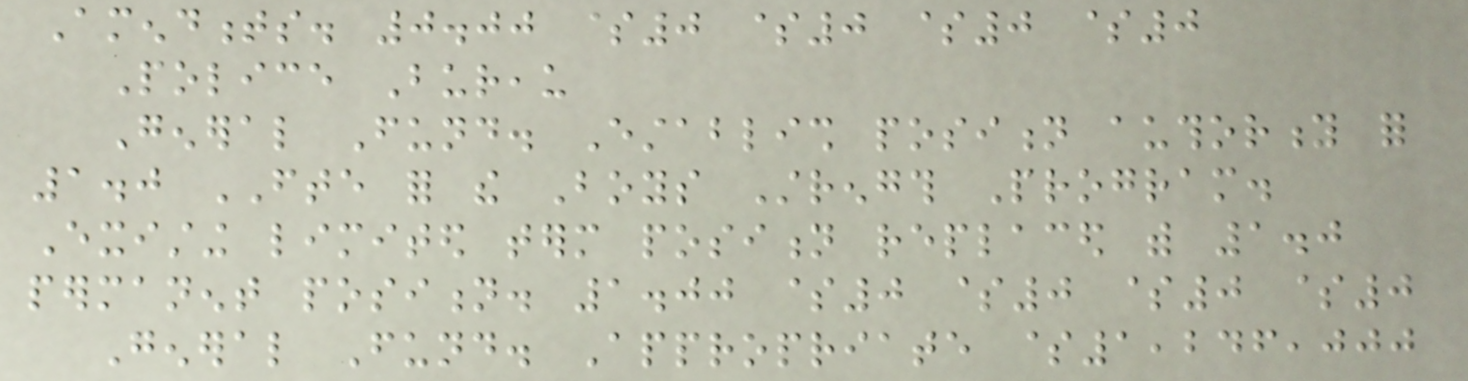Amendments. 0.00 $0 $0 $0 $0
Police Bureau
General Fund. Establish position authority for
1.0 FTE for the Boys Strength Program.
Existing limited term position replaced with 1.0
permanent position. 1.00 $0 $0 $0 $0
General Fund. Appropriate $1,246,000
